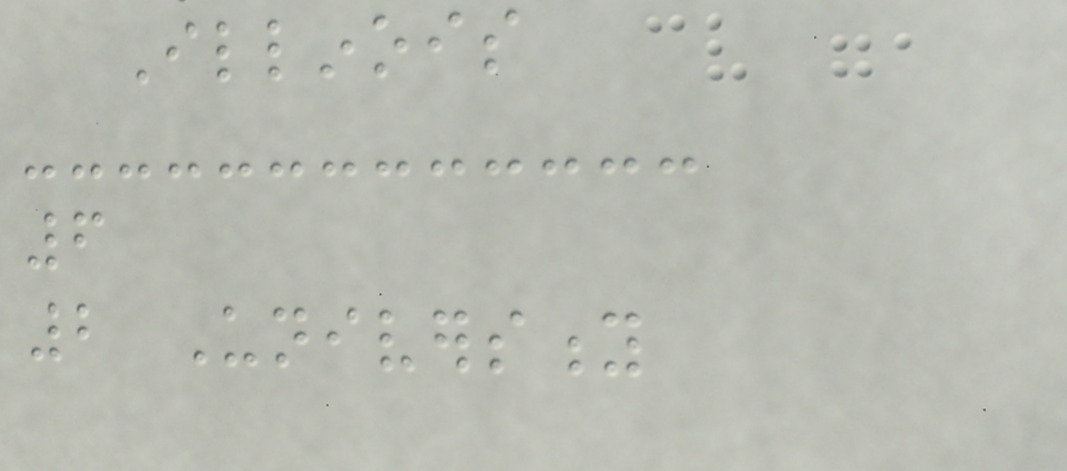Illinois
6
2 University
